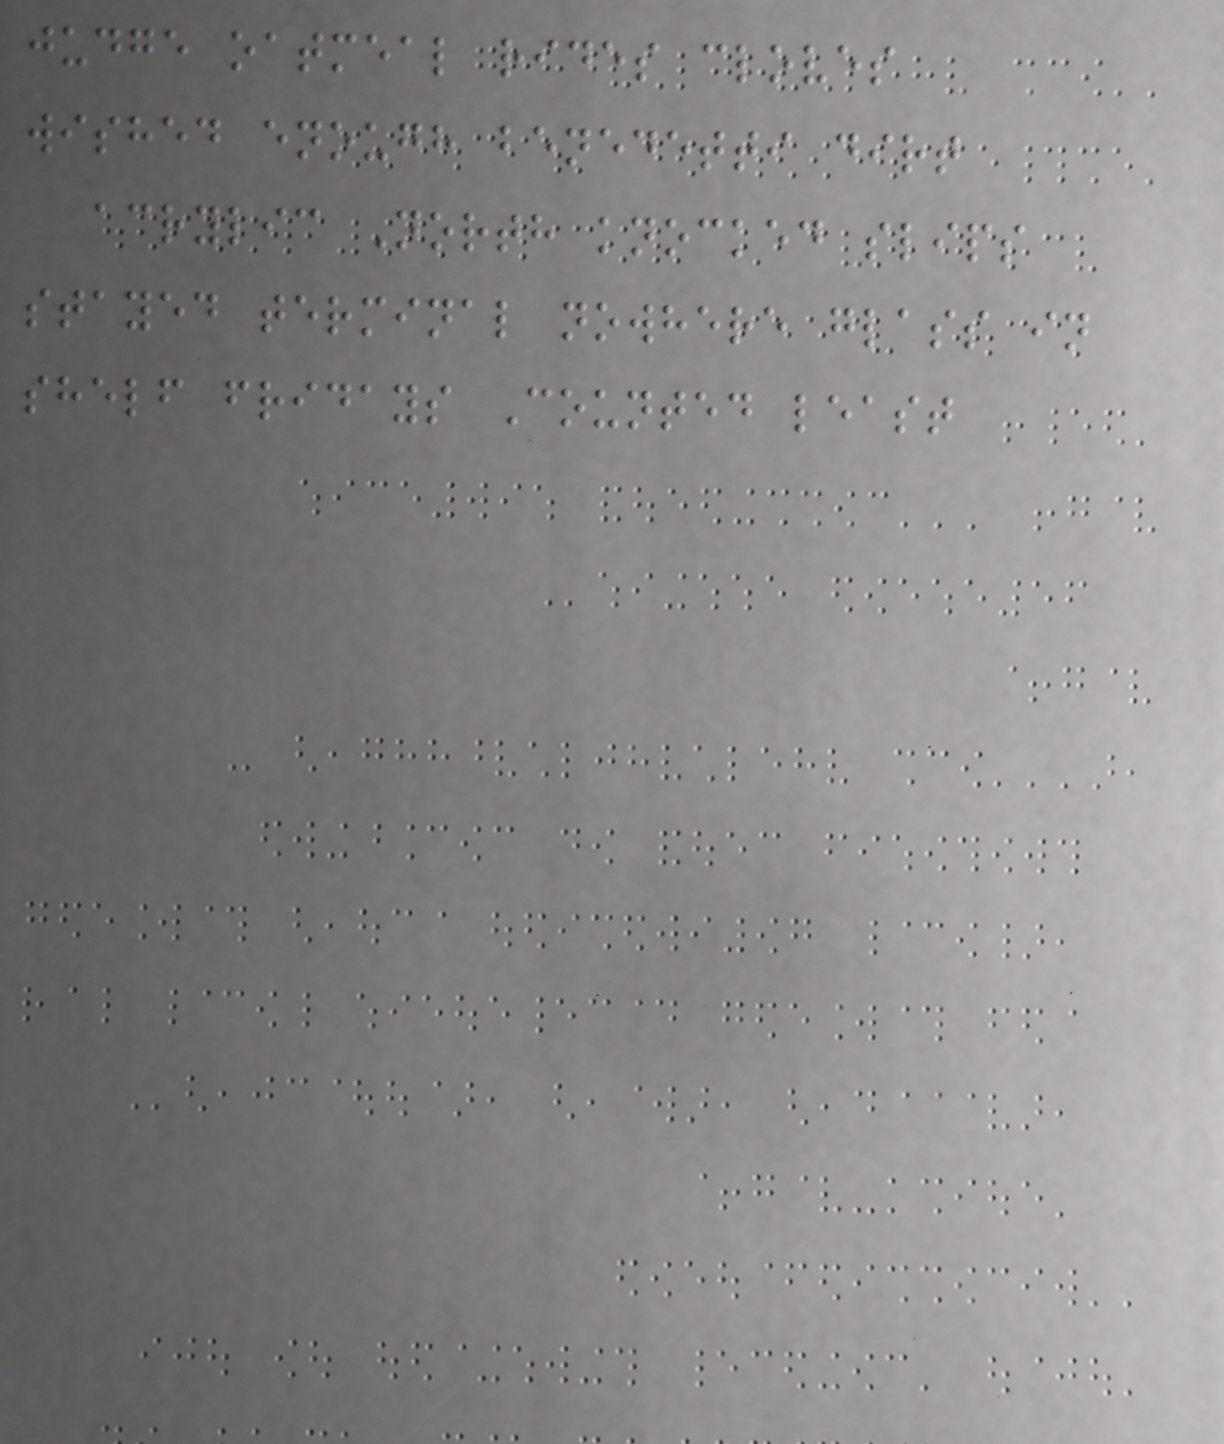judge oatmeal rides cloves
wished enough benedetti dirt
acrylic North knocked slips
stayed terminal nowhere glass in
shelf fridays Counted least
